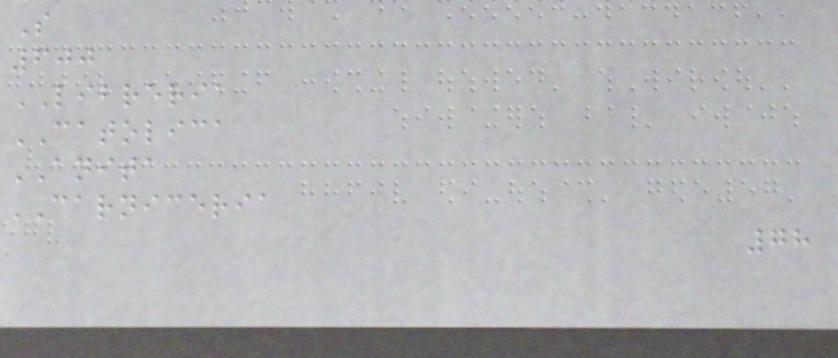S
600
LIBRERIA
CATOLICA
ANITA
CARNICERIA
78
